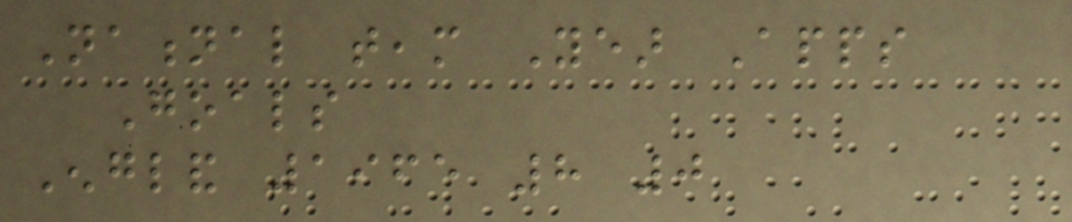National team Year Apps
Goals
England 1965 8 0
